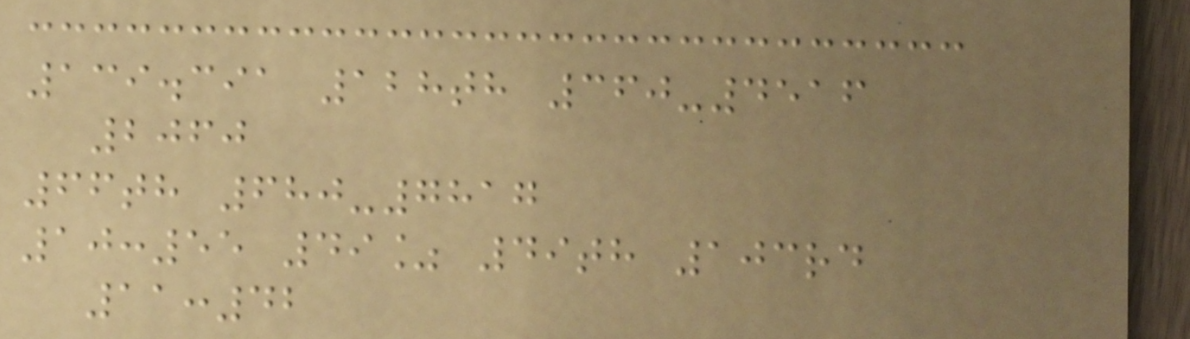139.391 128th 360-4516
2060
66th 680-7817
10:55 49% 49th 103rd
11:42
